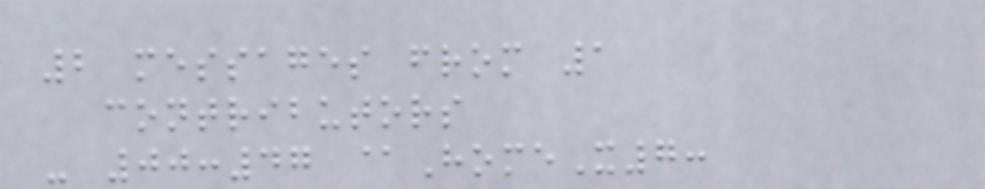2 messages from 1
contributors
- 00:47 @HomeX7:
